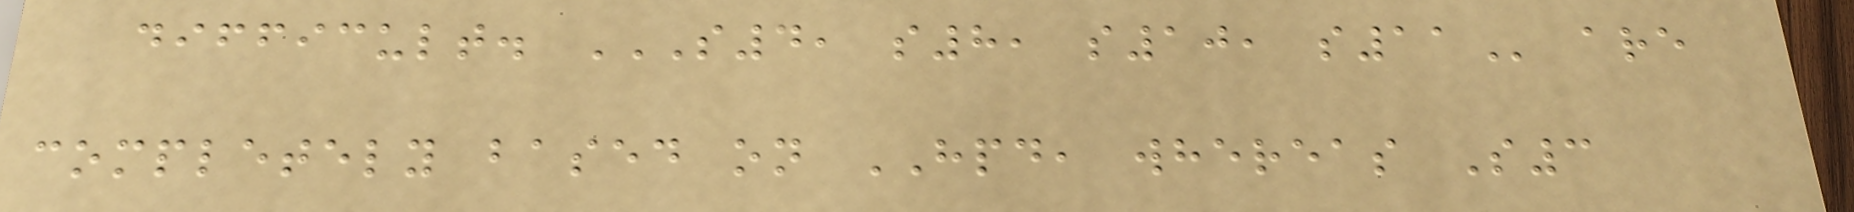difficult. S4, S8, S10, S11 are
completely based on HPD, whereas S3
